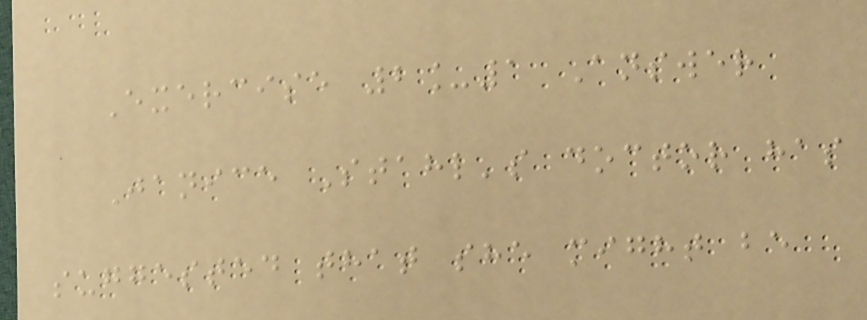Exercise 2_1 Answer
Janice Stahl's doctor has
suggested that she might be
